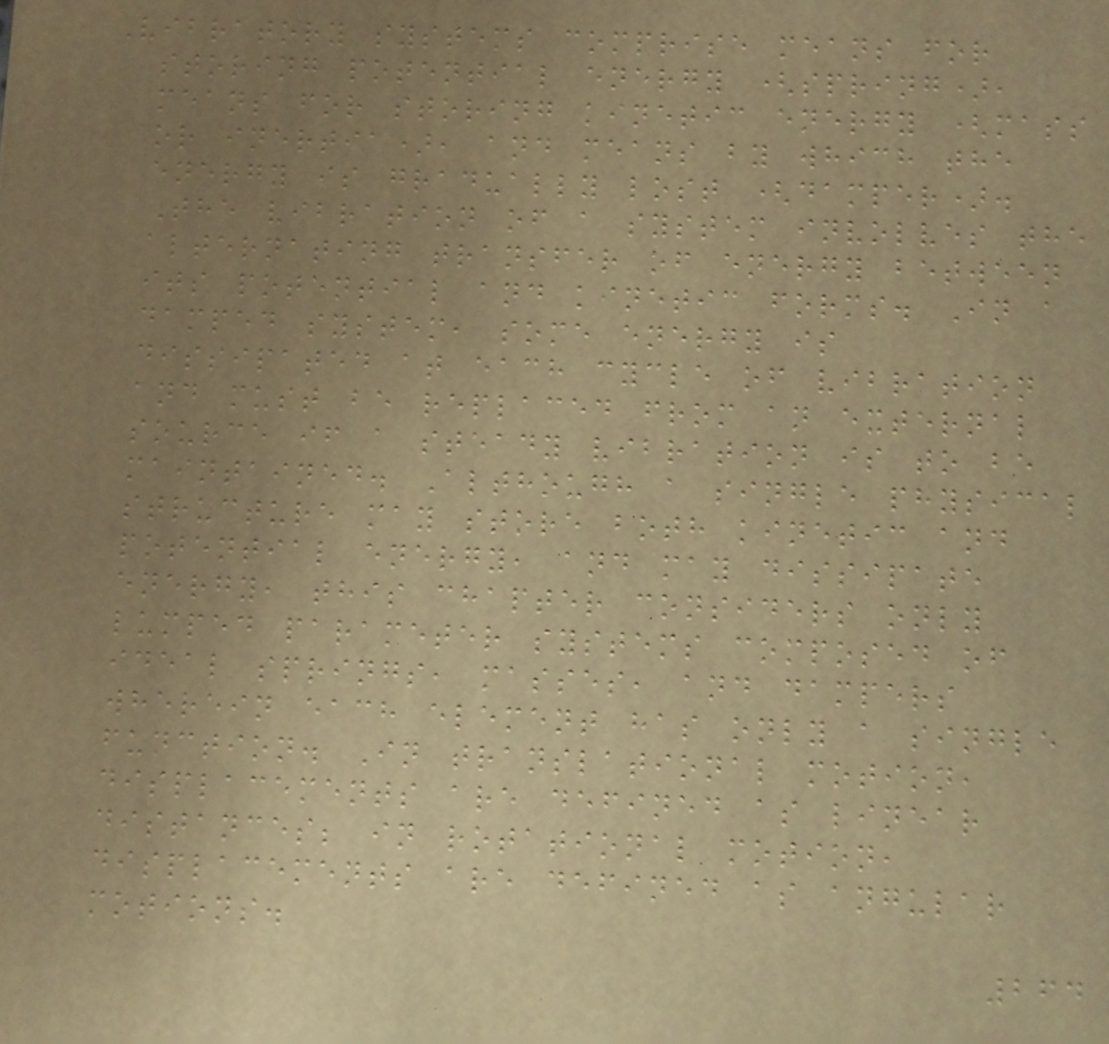Vibratory systems comprise means for
storing potential energy (spring),
means for storing kinetic energy (mass
or inertia), and means by which the
energy is gradually lost (damper).
The vibration of a system involves the
alternating transfer of energy between
its potential and kinetic forms. In a
damped system, some energy is
dissipated at each cycle of vibration
and must be replaced from an external
source if a steady vibration is to be
maintained. Although a single physical
structure may store both kinetic and
potential energy, and may dissipate
energy, this chapter considers only
lumped parameter systems composed of
ideal springs, masses, and dampers
wherein each element has only a single
function. In translational motion,
displacements are defined as linear
distances; in rotational motion,
displacements are defined as angular
motions.
264
